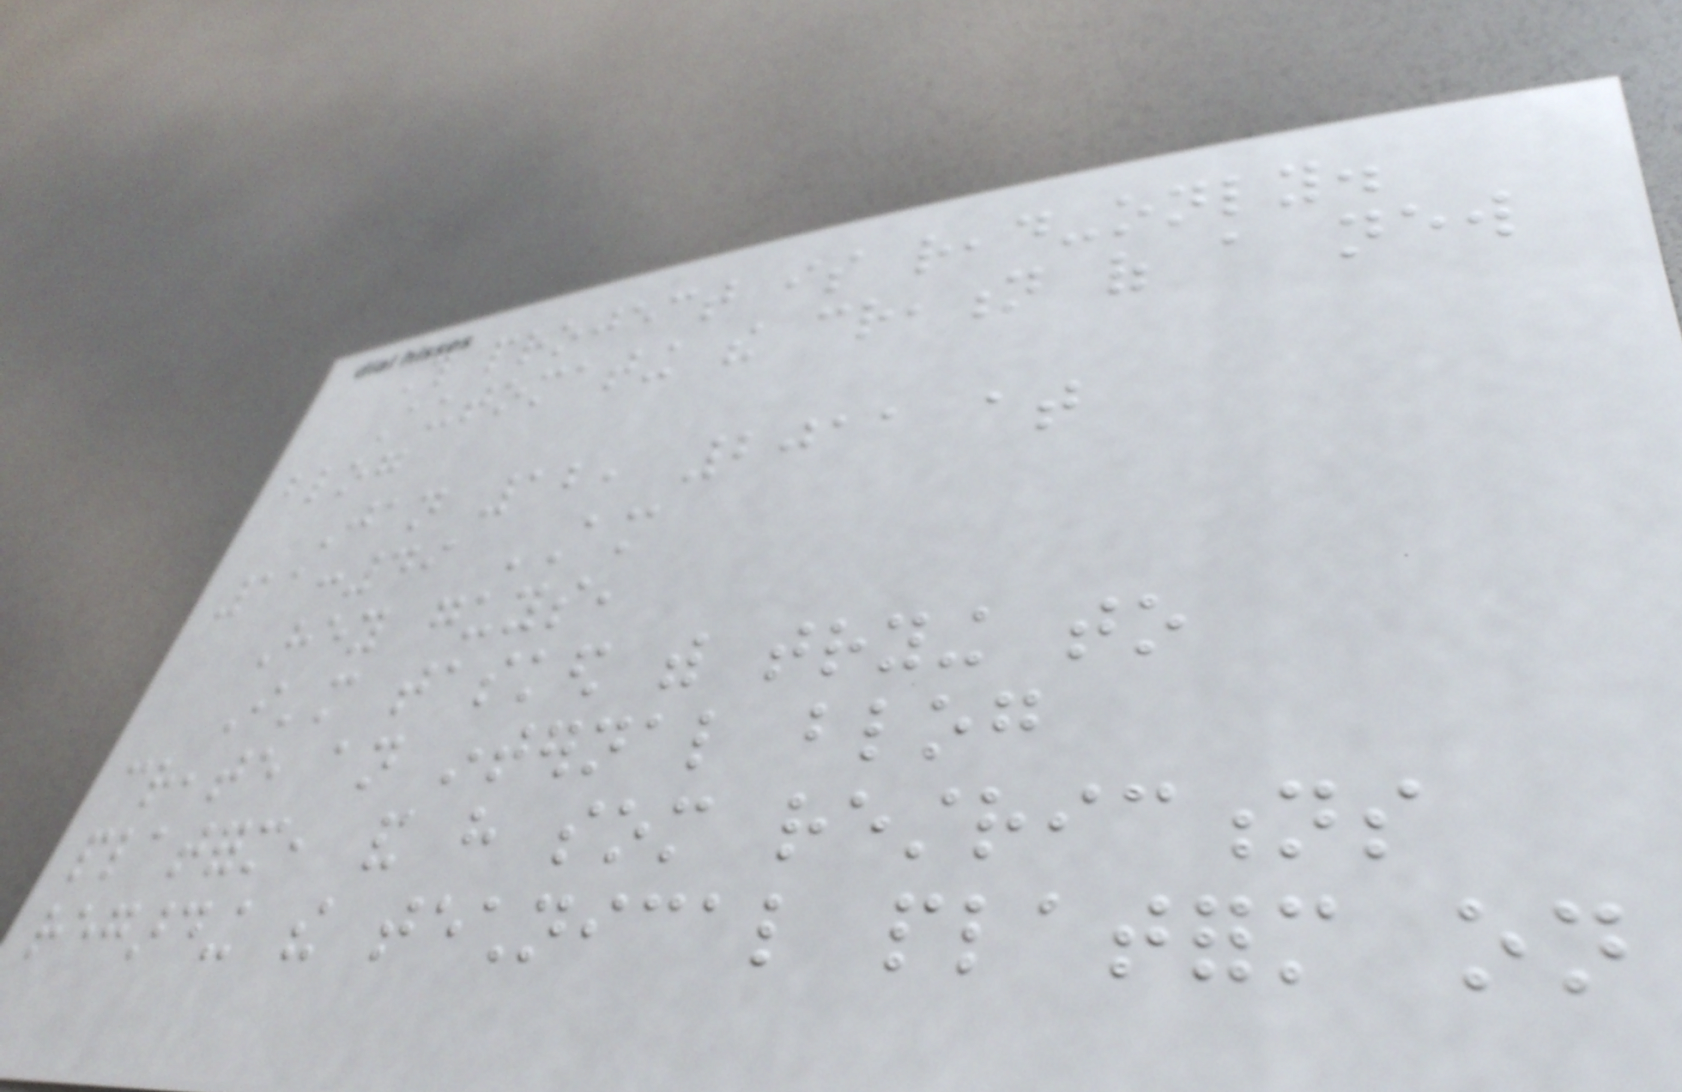This project is read-only.
Automating the creation of a new
blog
Jan 12, 2011 at
11:49 AM
Hey guys,
I'm tasked with trying to
create an internal blog
platform, and have som restrictions
regarding the technical platform on
